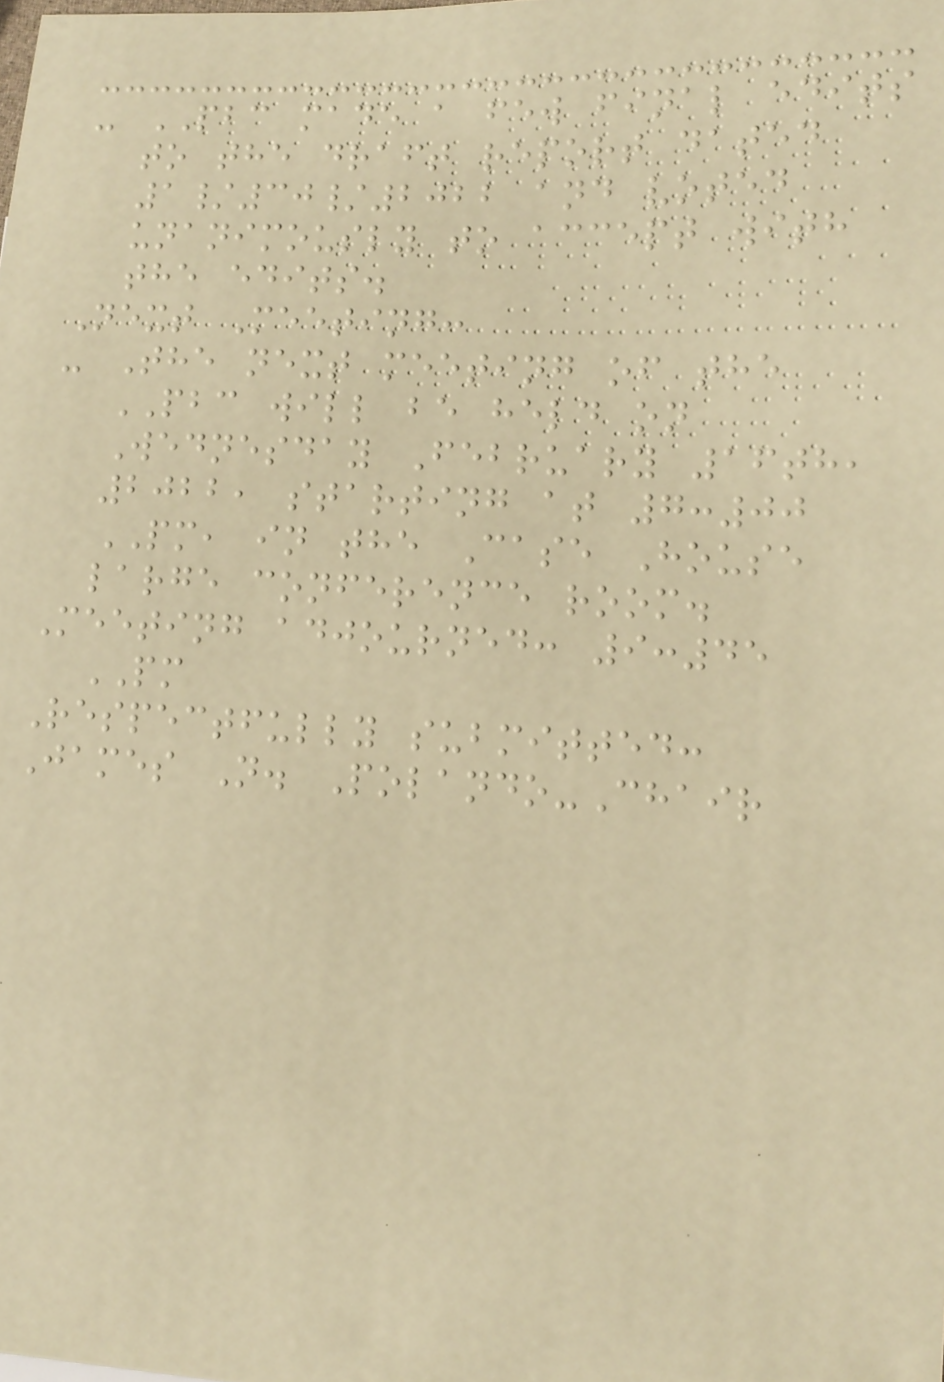- PBC made a few final edits
to the draft report dated
1/30/2022 and voted
unanimously to accept with
the edits.
Next Meeting:
- The next meeting of the
PBC will be held on
Wednesday February 16th,
2022, starting at 7:00
PM, in the Case House
large conference room.
Meeting adjourned: 9:45
PM
Respectfully submitted:
James N. Polando-Chair
